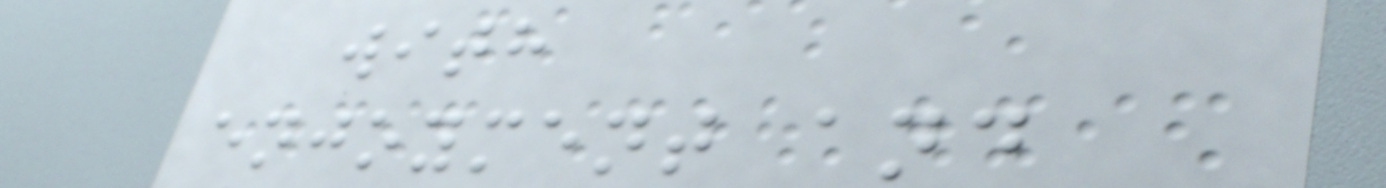with
enjoyment and
